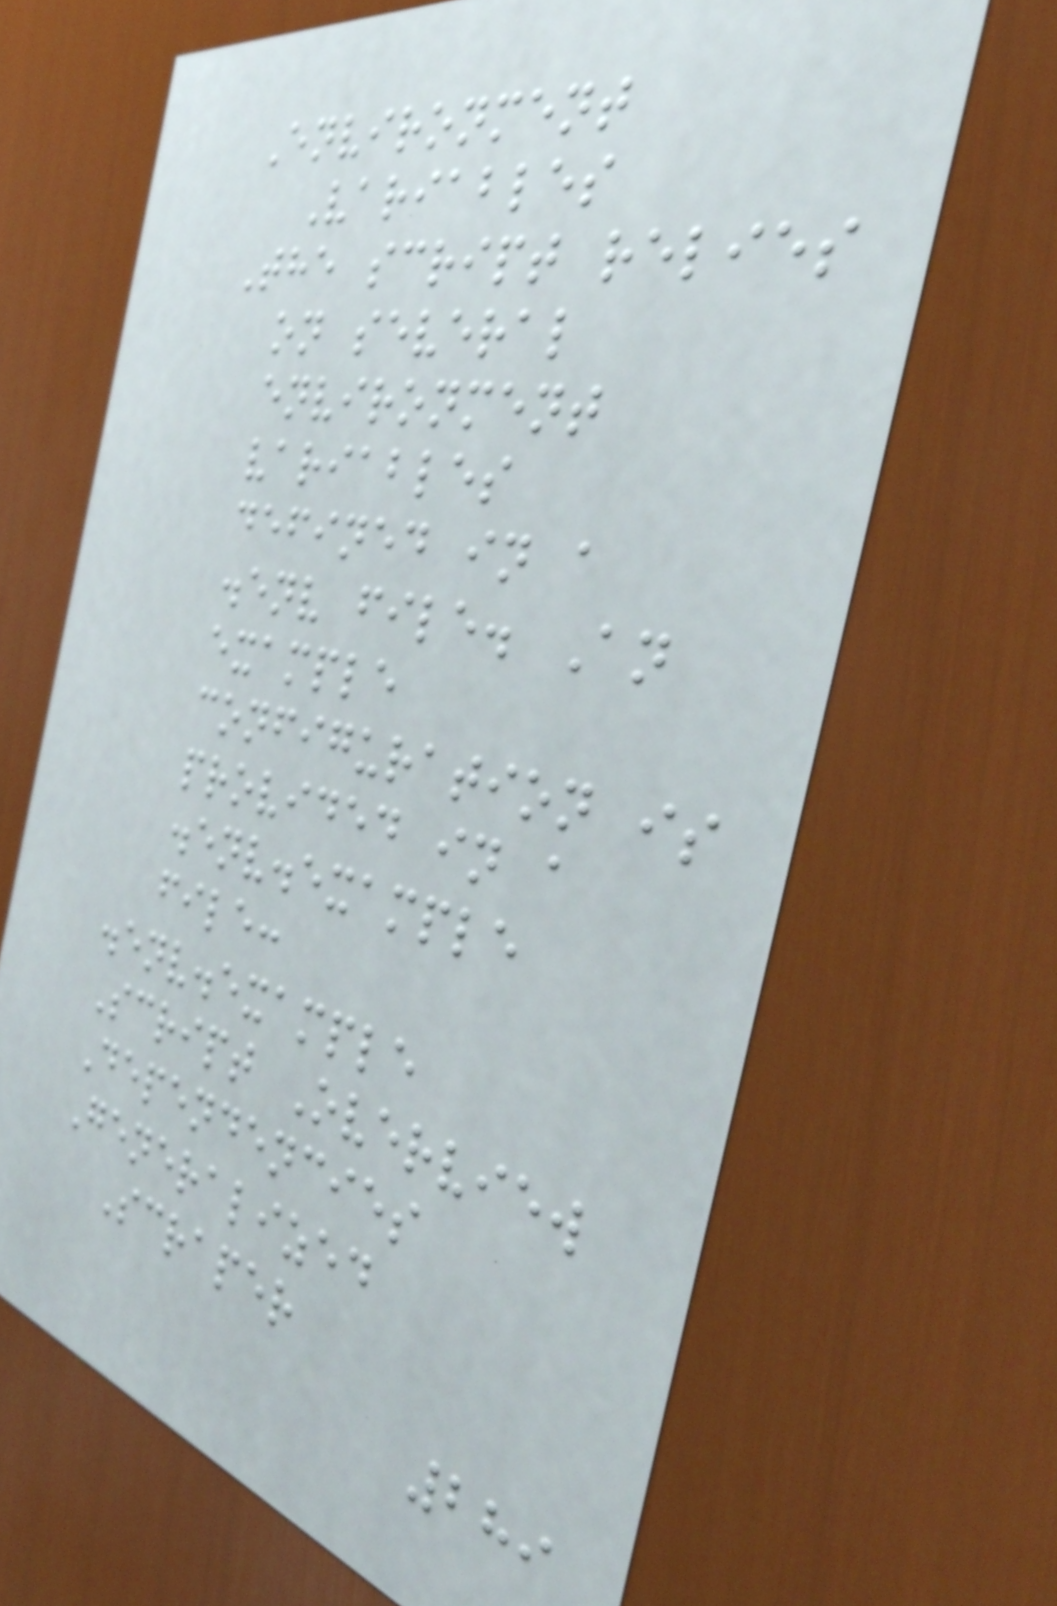Environment
Variables
The script relies
on several
environment
variables
defined in a
.env file. An
example
configuration is
provided in a
.env.example
file:
.env.example
Script Overview
Dependencies
Generalized
Scraper
289
